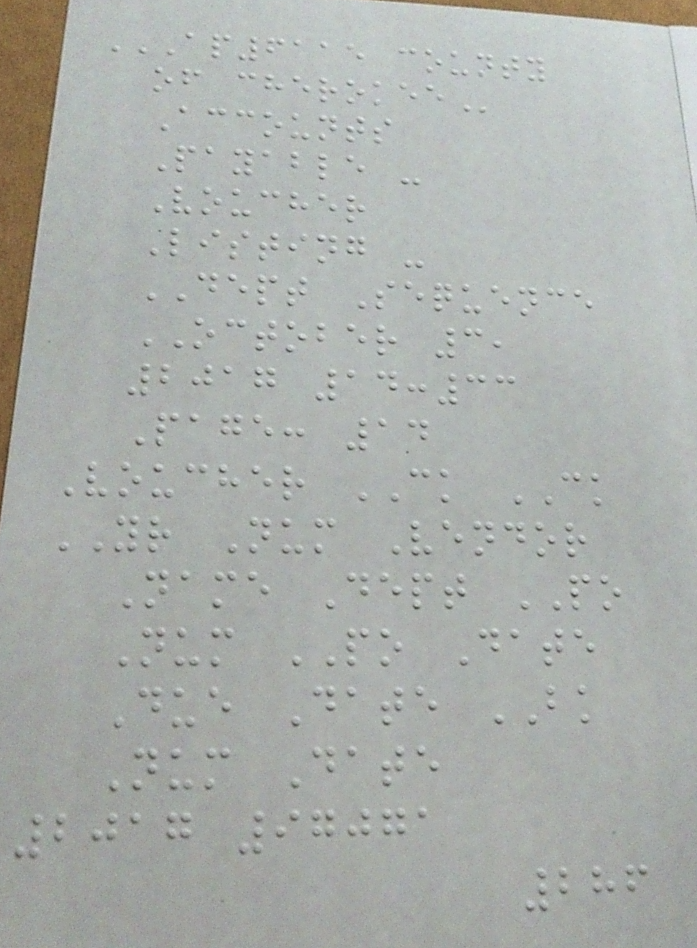AP6115 COUNTY
OF CHEROKEE
Accounts
Payable -
Voucher
Listing -
DEPT Sequence
OCTOBER 3,
2017 14:33
Page: 14
Voucher CK CK
YR Num Vendor
Name Dept PO
Num PO Date
Due Date BK
Num Date
2017 97071
286
